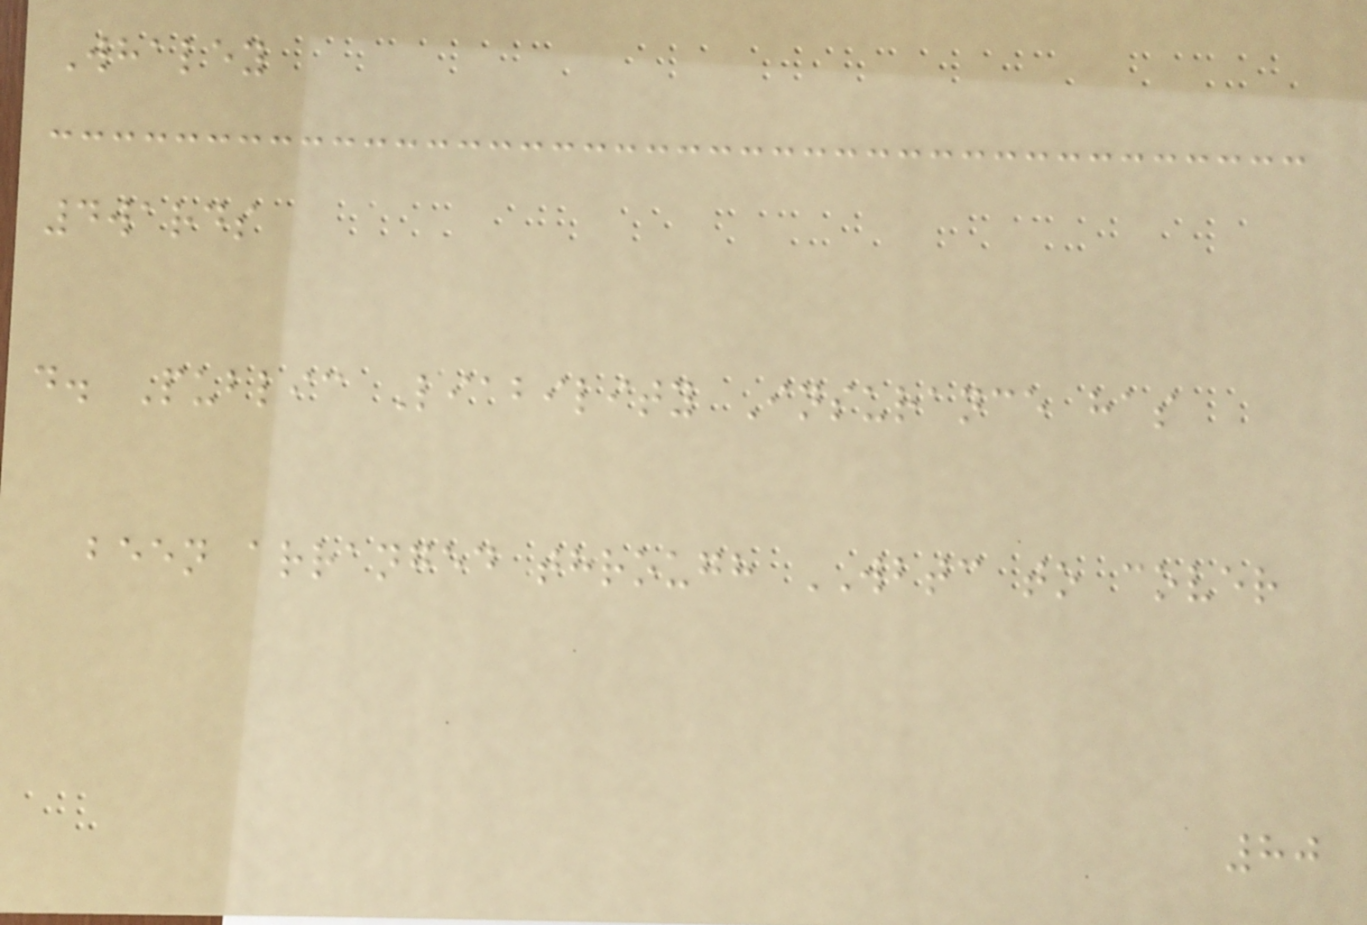Whaley
4wards
d. Public Liability Insurance has
been arranged through WBTC to cover
80
